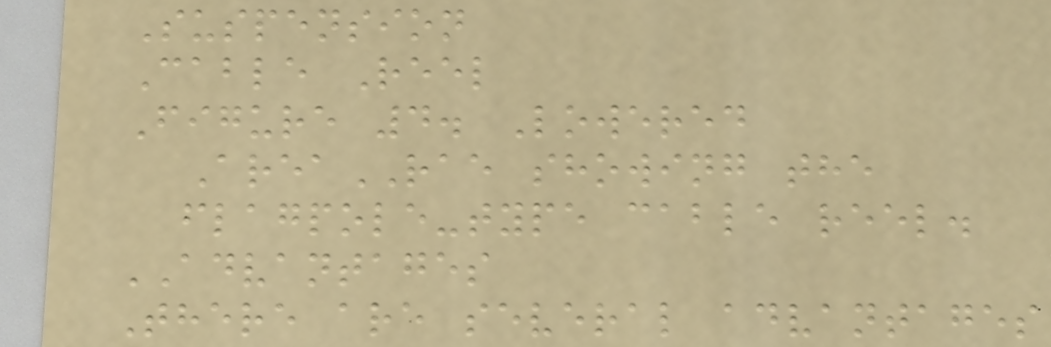Suspension
Cable Reel
Figure 4. Lowered
AreaRAE showing the
flagpole-type cable reel.
ADVANTAGES
There are several advantages
